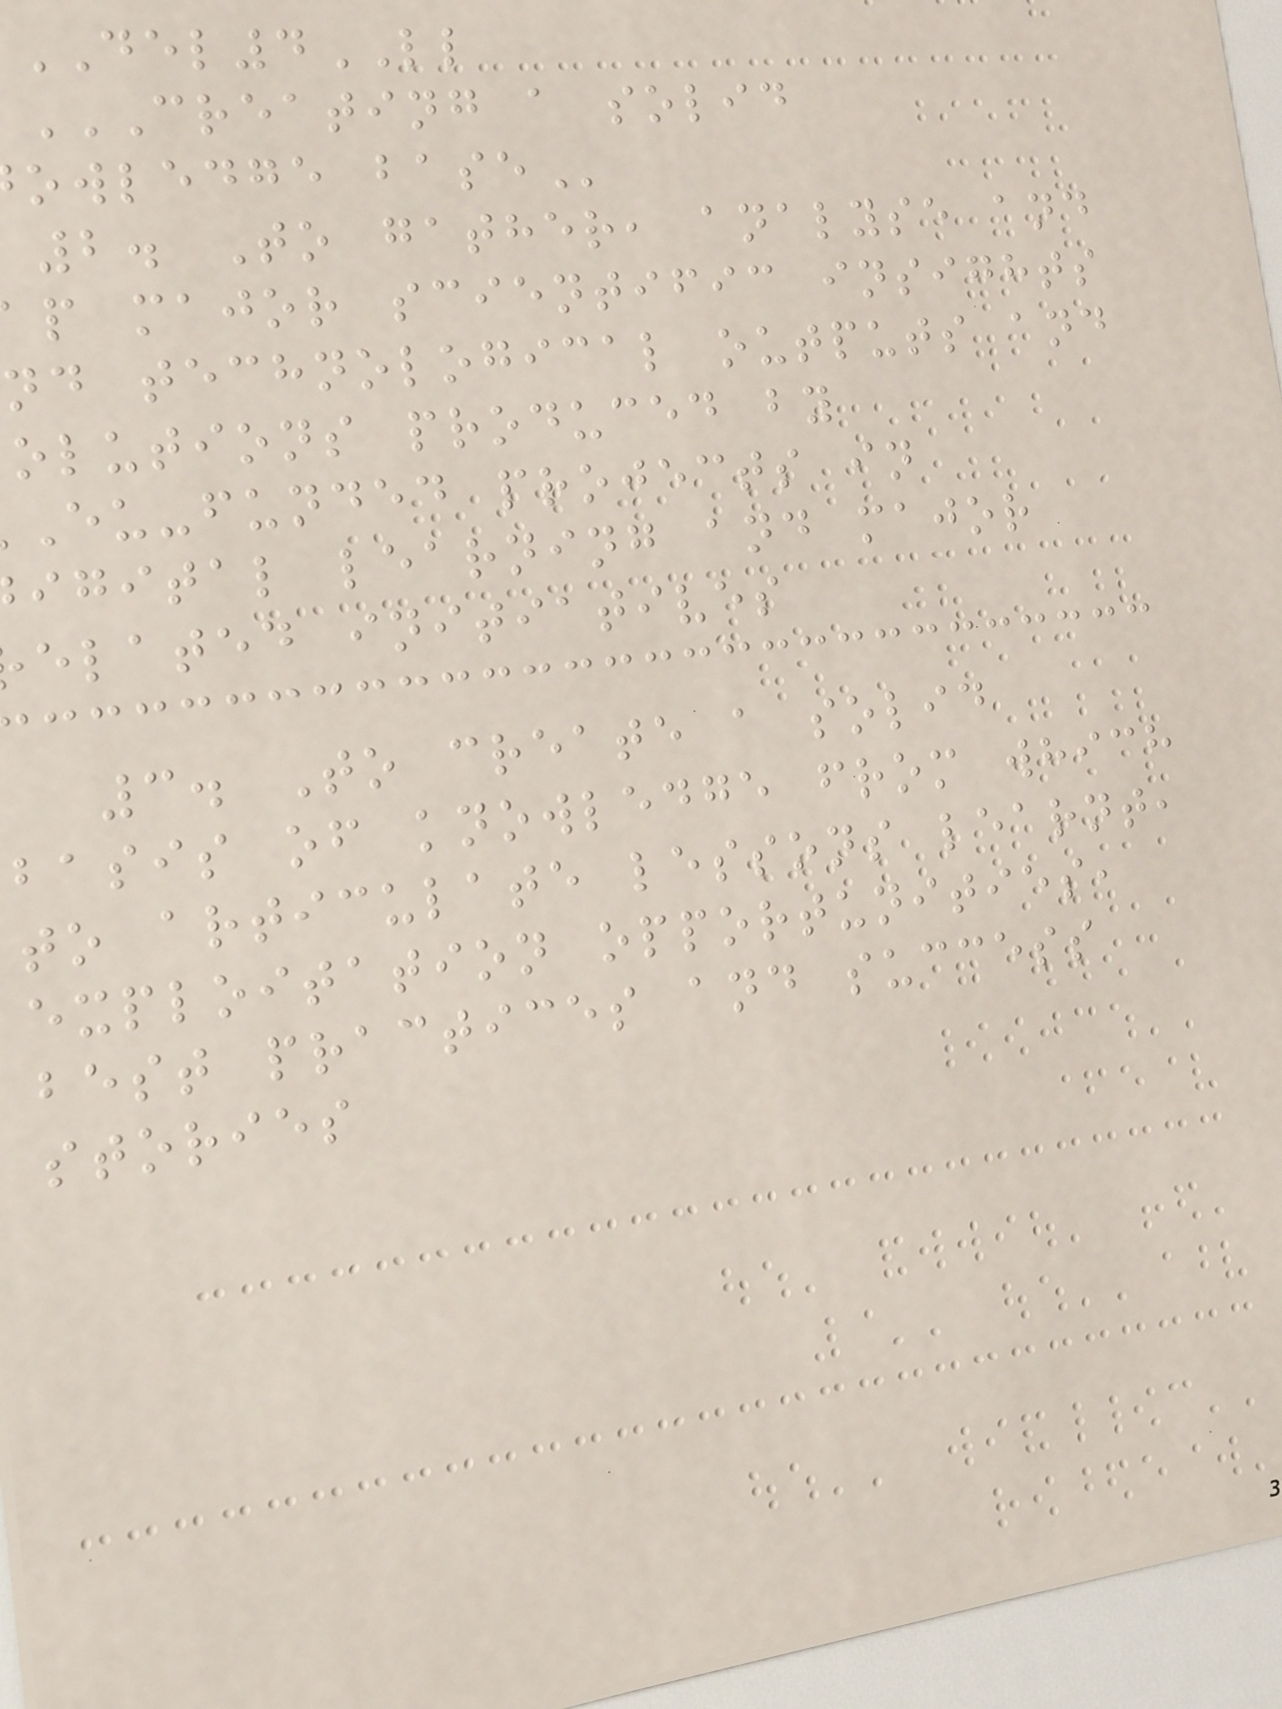DEL4LL
CREATING A SOLID
owledge
2. To gather, analyse and
p major scientific insights
nd technological outputs and
olutions produced by
eu-funded projects in
igital learning and major
elated initiatives
3. To create a solid
basis of knowledge from which
to articulate lessons learnt,
exploitation opportunities,
best practices and success
stories
